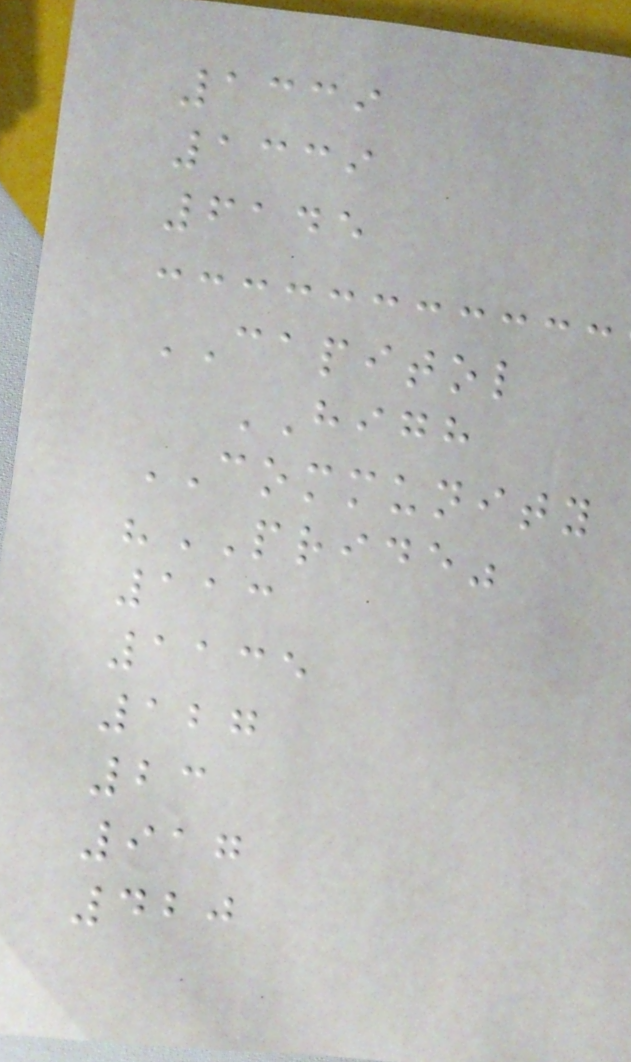1339
1339
6145
CAPITOL
HIGH
COMMUNITY
"PRIDE"
113
1135
127
23
917
420
